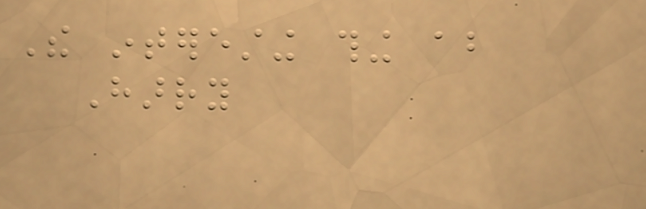The interesting thing about
Harry
